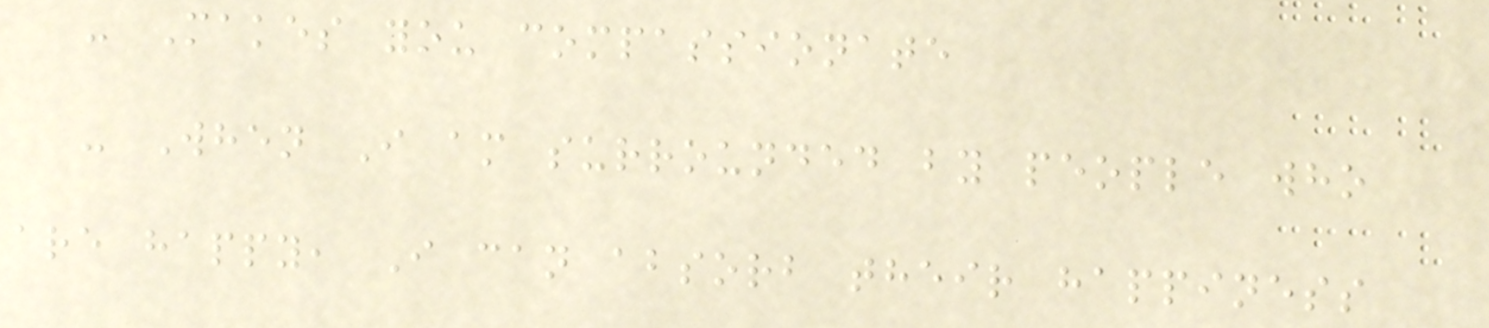- Makes you compassionate
- When I am surrounded by people who
are happy, I can absorb their happiness
